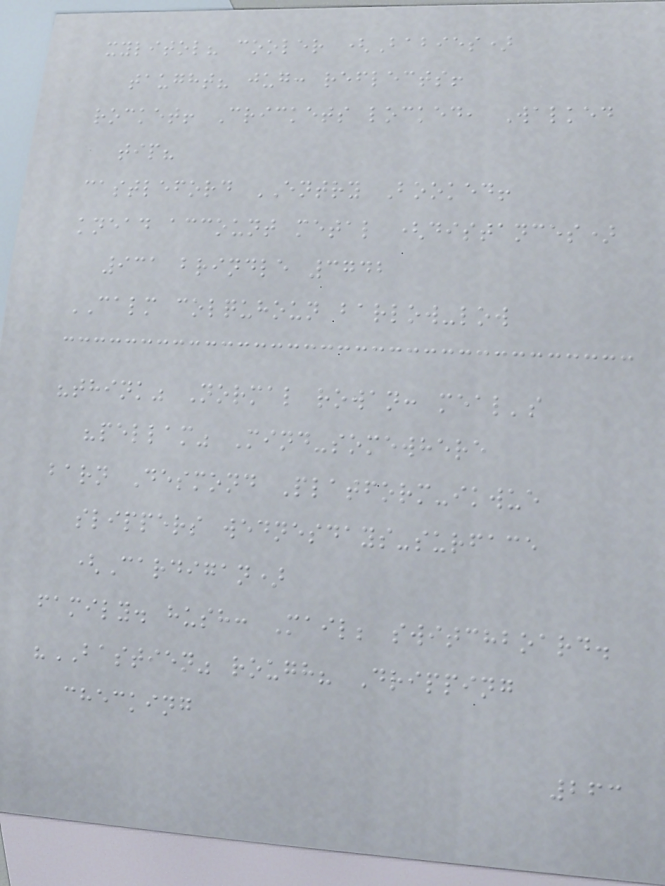xylitol? cooler (Babies)
taught? jug: reflects!
rocket! Crickets locked, Walked
tip?
castleford ENTRY Booked!
knead account metal (distances)
931 brindle 3742
CALM colquhoun barlow-low
"think" Normal rowan: meal's
"pellam" Mind-somewhere
barn Desmond Platform-ikwue
slippers wednesdays-surface
(Cardigan)
family. hush: Mail; switchboard.
"BASTIEN" rough? Dripping
checking
263
